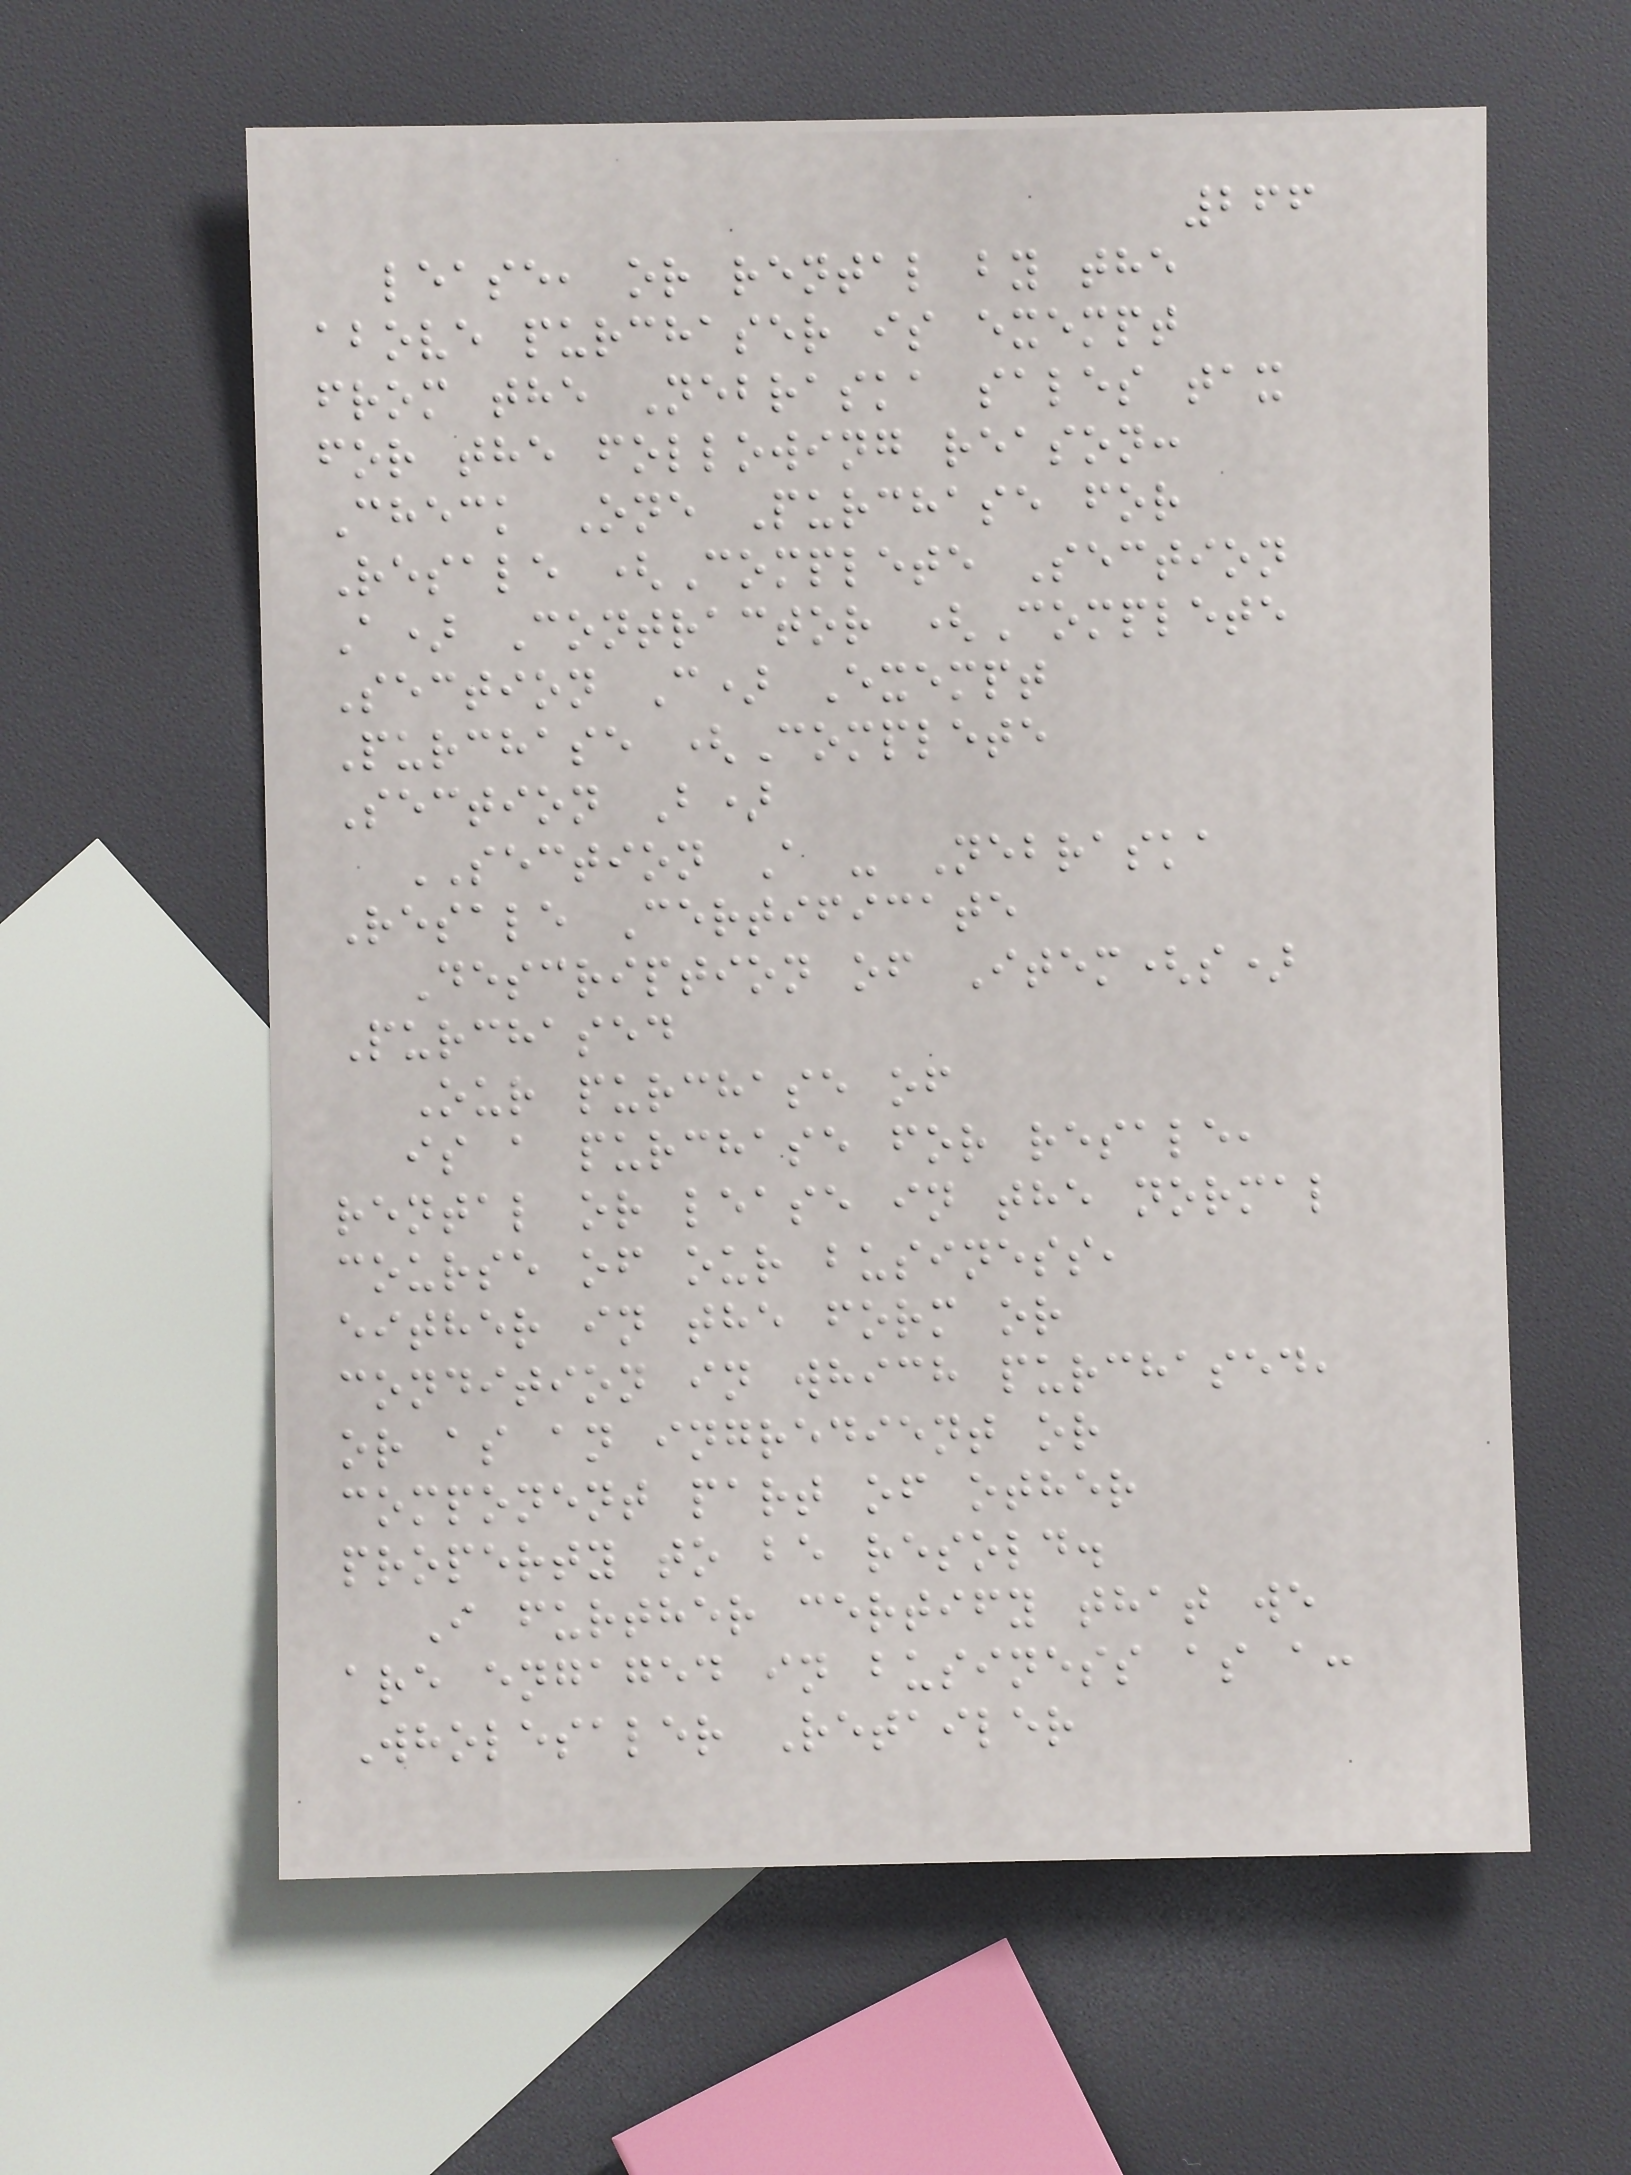266
lease, or rental by the
above purchaser is exempt
from the Nebraska sales tax
for the following reason:
Check One Purchase for
Resale (Complete Section
A) Contractor (Complete
Section C) Exempt
Purchase (Complete
Section B)
SECTION A - Nebraska
Resale Certificate
Description of Item(s)
Purchased
Our purchase of
is a purchase for resale,
rental or lease in the normal
course of our business,
either in the form or
condition in which purchased,
or as an ingredient or
component part of other
property to be resold.
I further certify that we
are engaged in business as a:
Wholesaler Retailer
